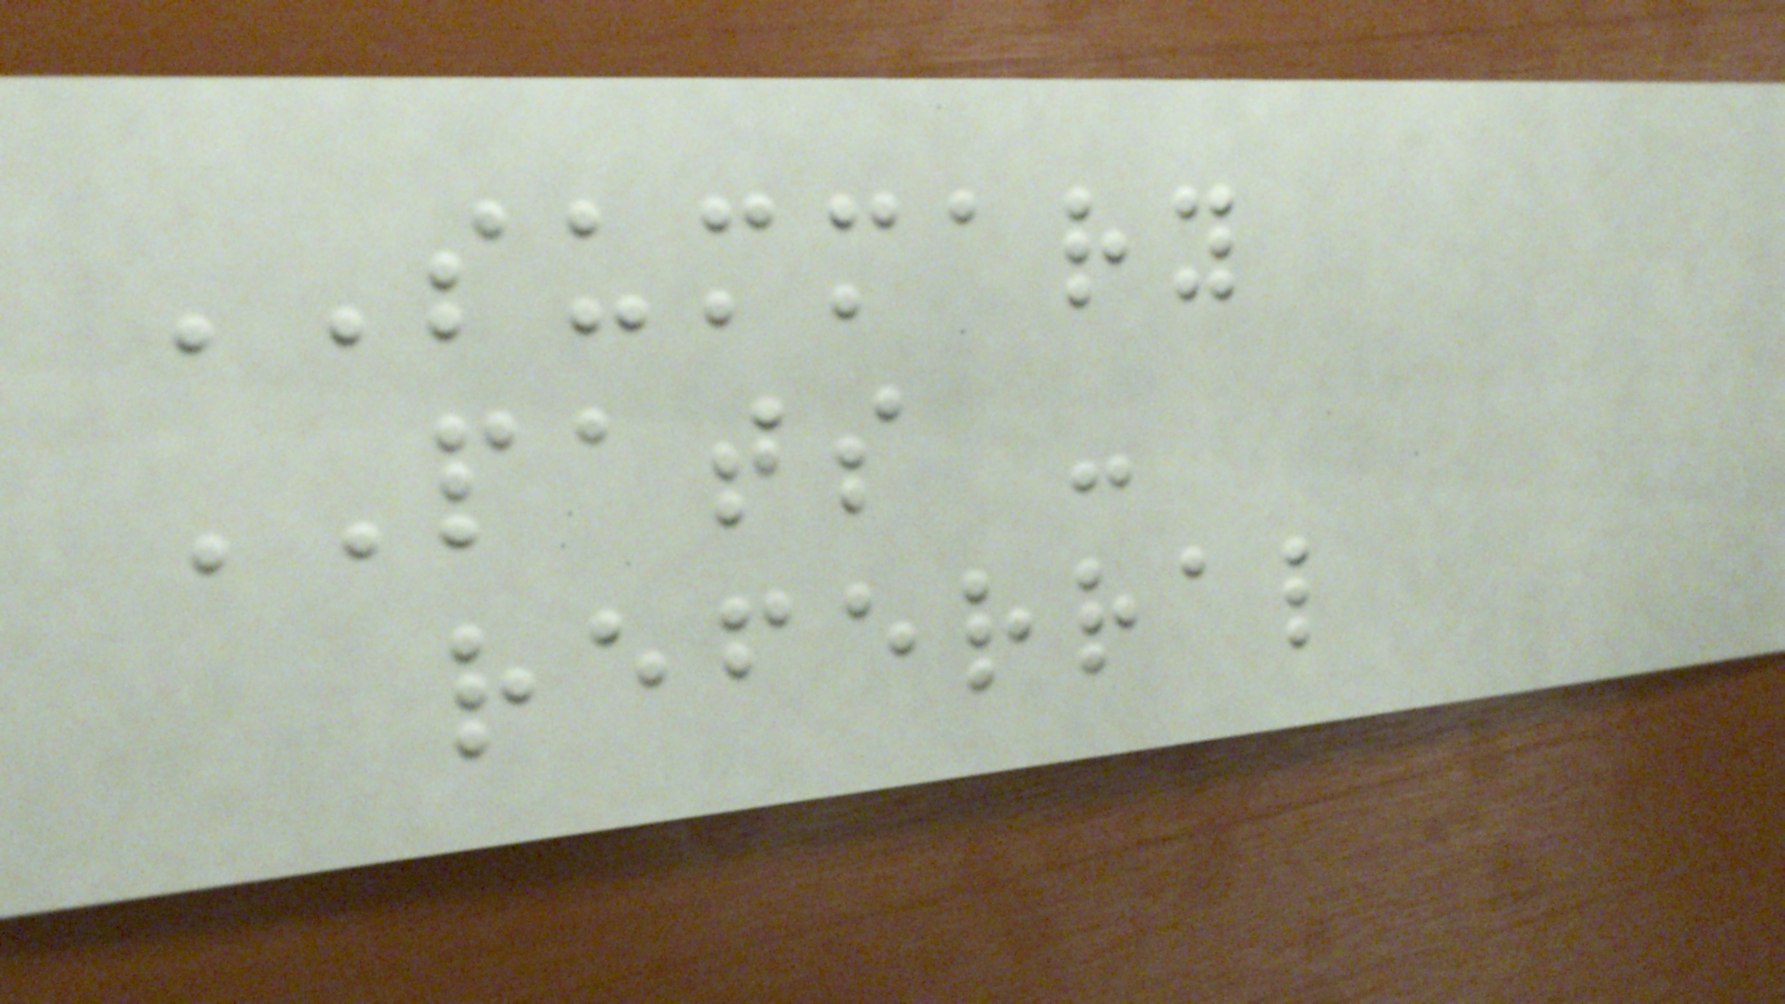SUMMARY
PATS -
referral
